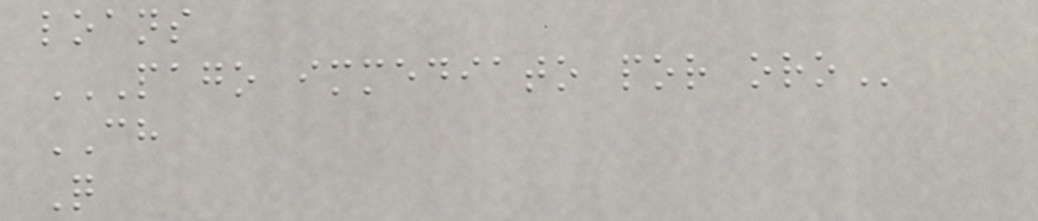loans
PAGO IMMEDIATO POR ORO
CH
Q
